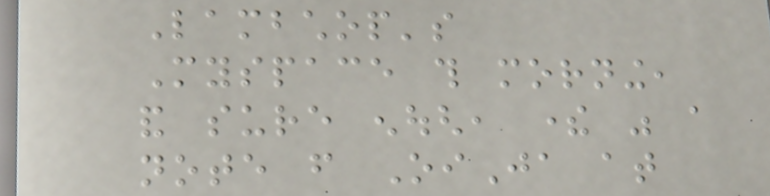Lambchop's
Myspace this morning,
and sure enough, there was a
note from OiJa at
